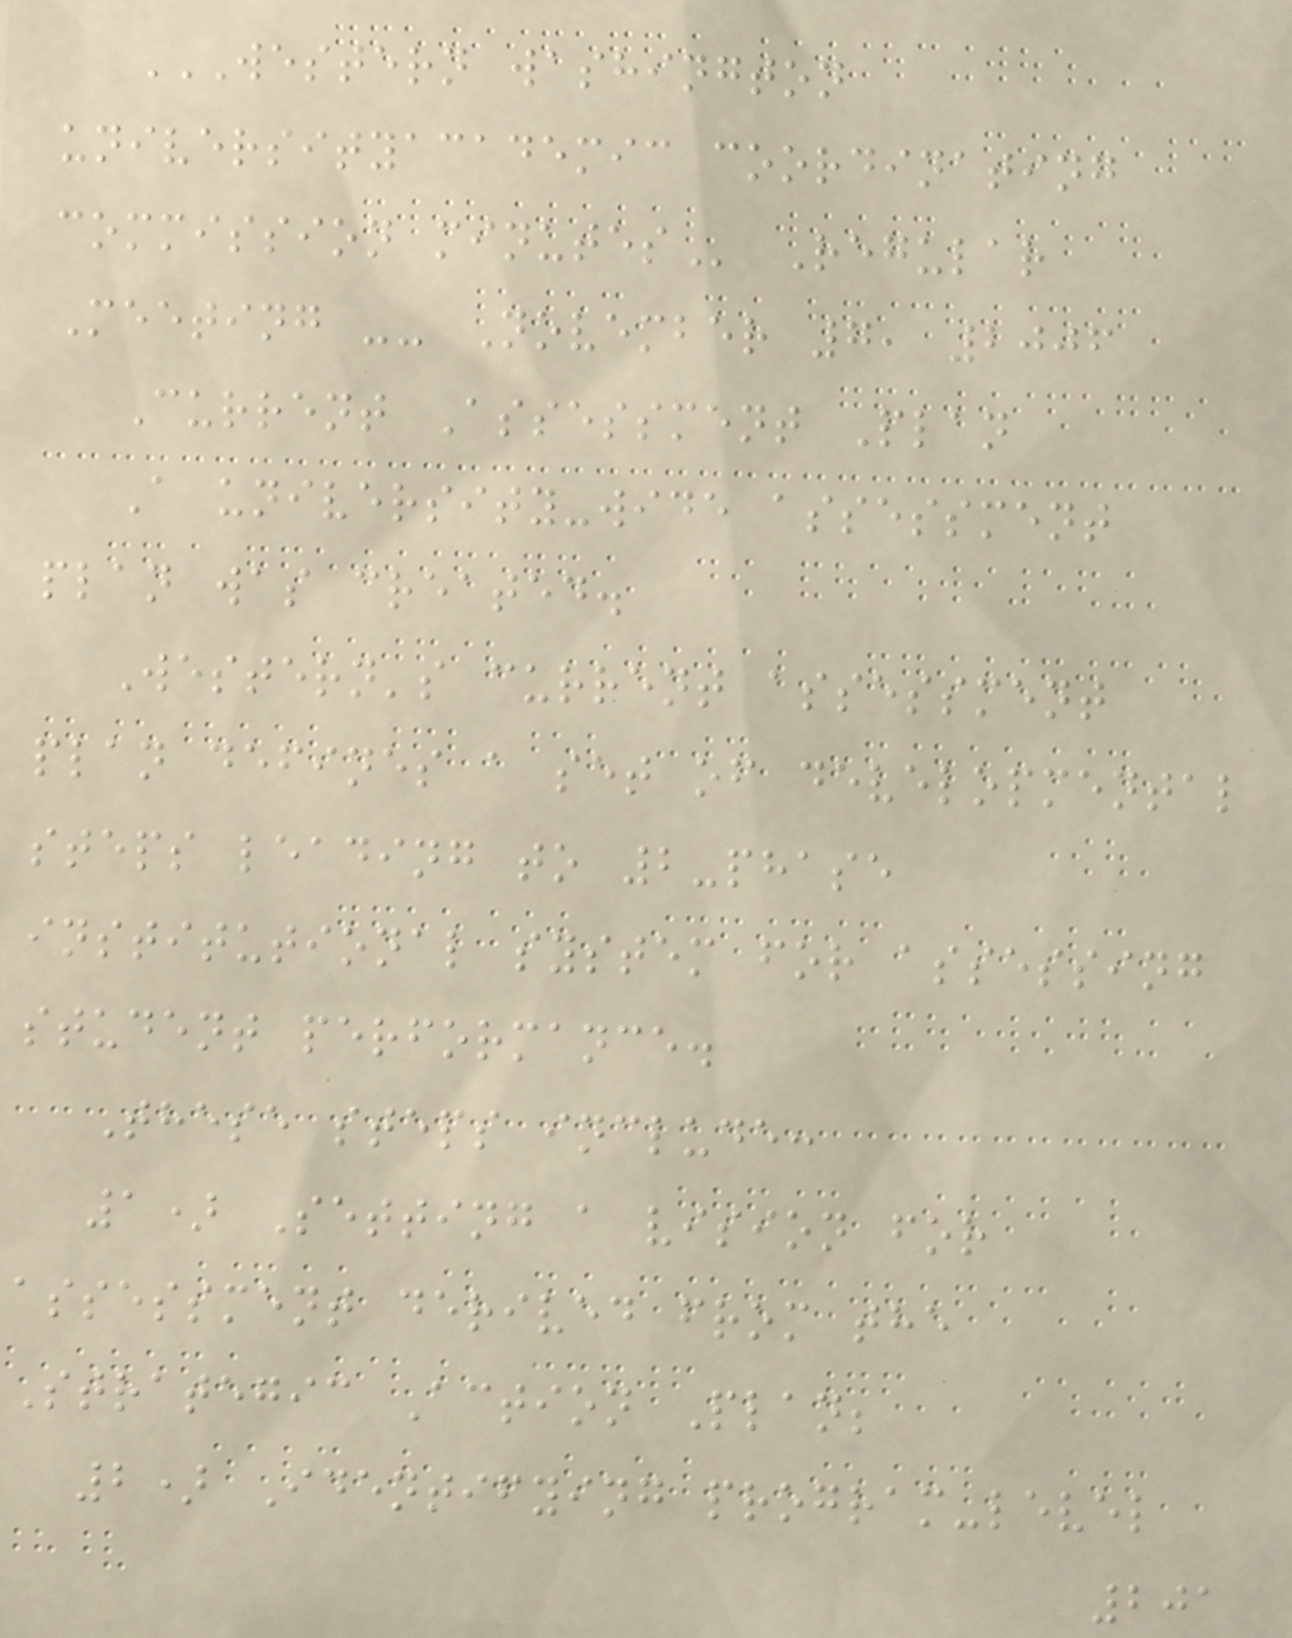WESTERN WASHINGTON
UNIVERSITYACADEMIC COORDINATING
COMMISSION MINUTES Regular
Meeting -- November 7, 2006
Current Assessment Plan
A university-wide assessment
plan was created.
Western's current assessment
plan defines a set of developmental
steps leading to 2-phase
institutional system for assessing
student performance.
These steps include:
1) Setting a vision for
assessment derived from the
Strategic Action Plan;
2) Identifying program-level
201
